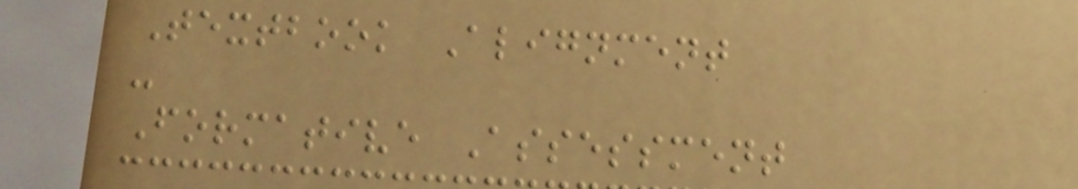Textbook Alignment
-
Formative Assessment
